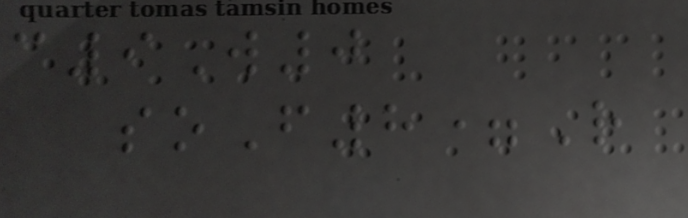c9W0
soF8=R
